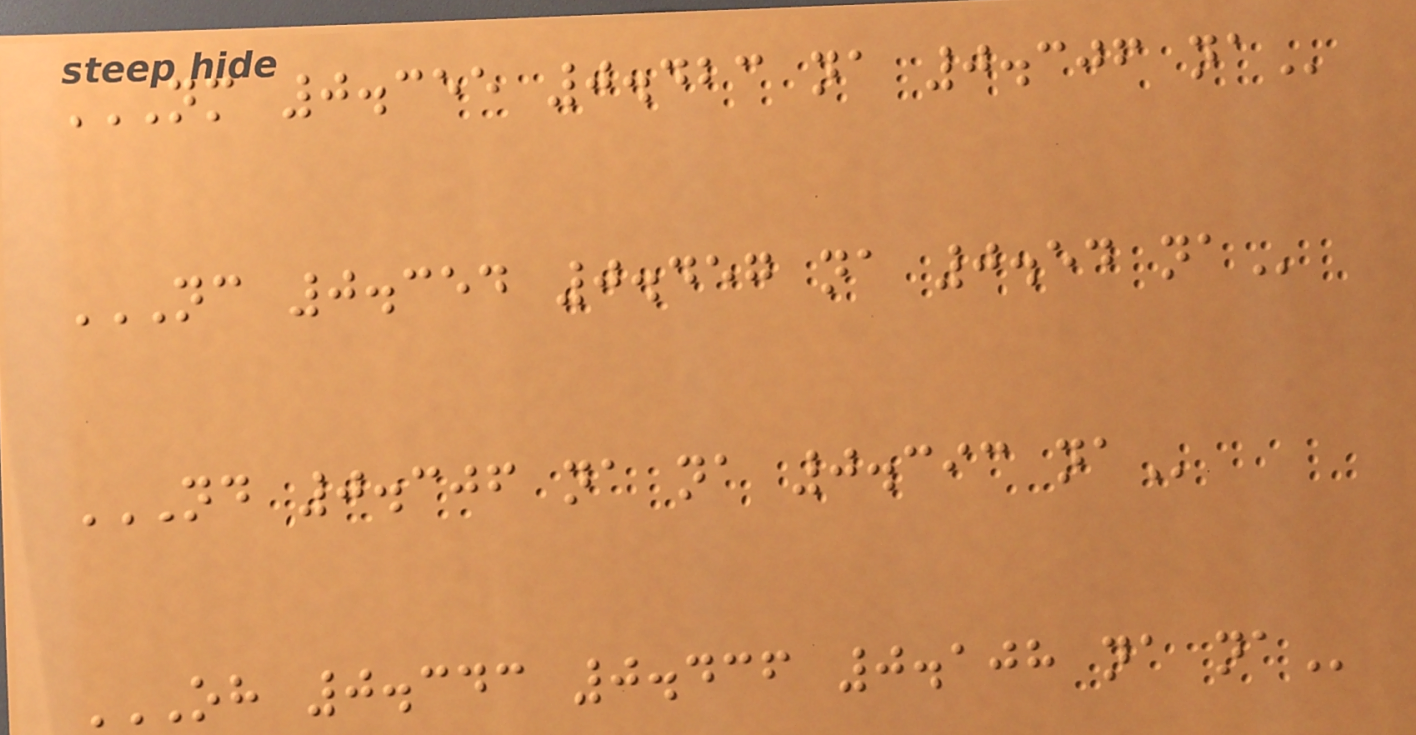NM 0.355 0.423 NA 0.306 NA
NC 0.354 0.457 NA 0.54 NA
ND 0.306 NA NA 0.393 NA
OH 0.343 0.436 0.108 NA NA
